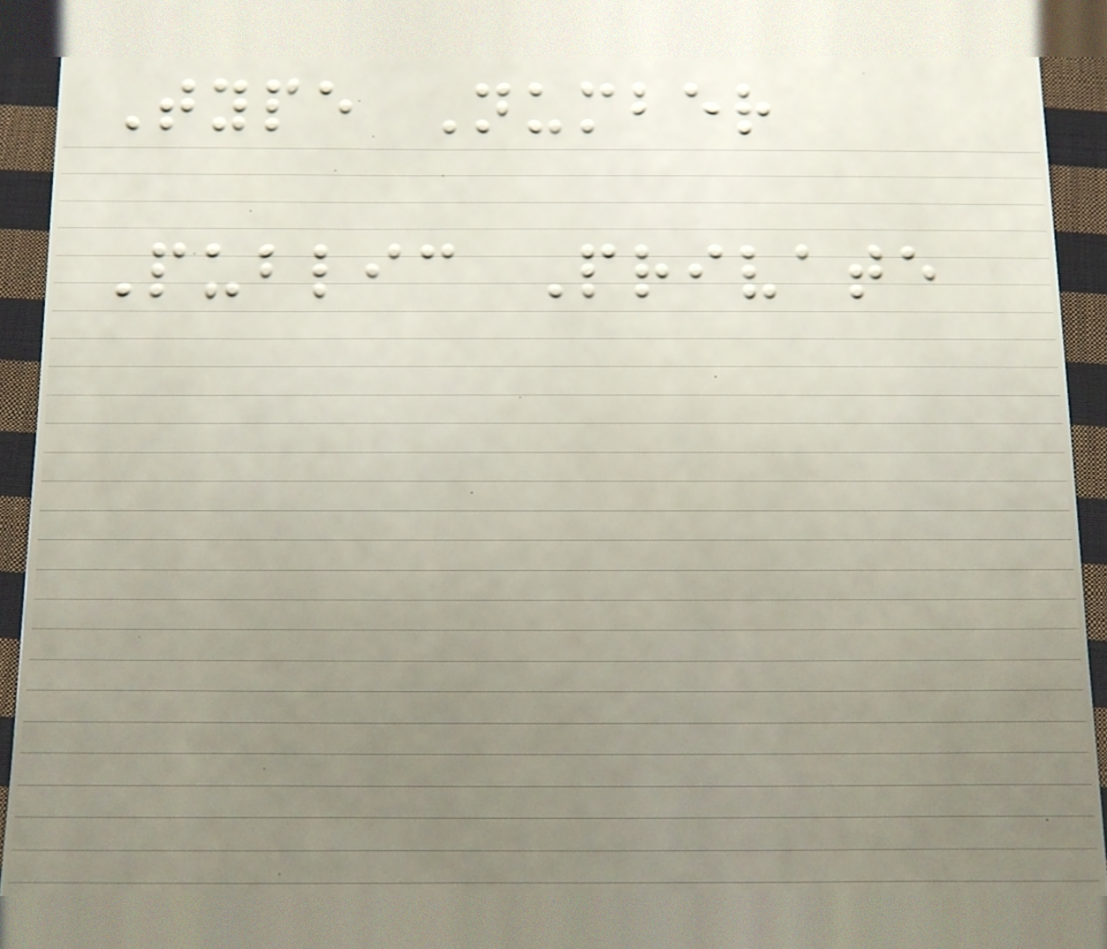Type Number
Public Private
